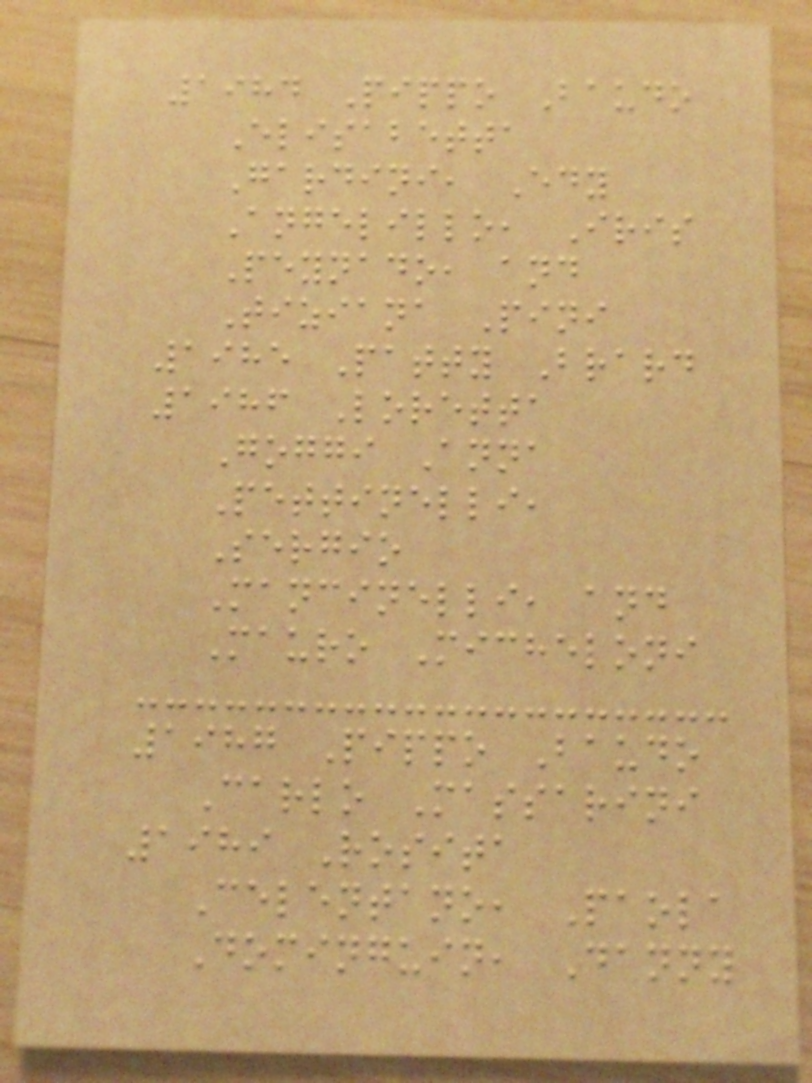1984 Pippo Baudo
Elisabetta
Gardini, Edy
Angelillo, Iris
Peynado, and
Tiziana Pini
1985 Patty Brard
1986 Loretta
Goggi Anna
Pettinelli,
Sergio
Mancinelli, and
Mauro Micheloni
1987 Pippo Baudo
Carlo Massarini
1989 Rosita
Celentano, Paola
Dominguin, Danny
